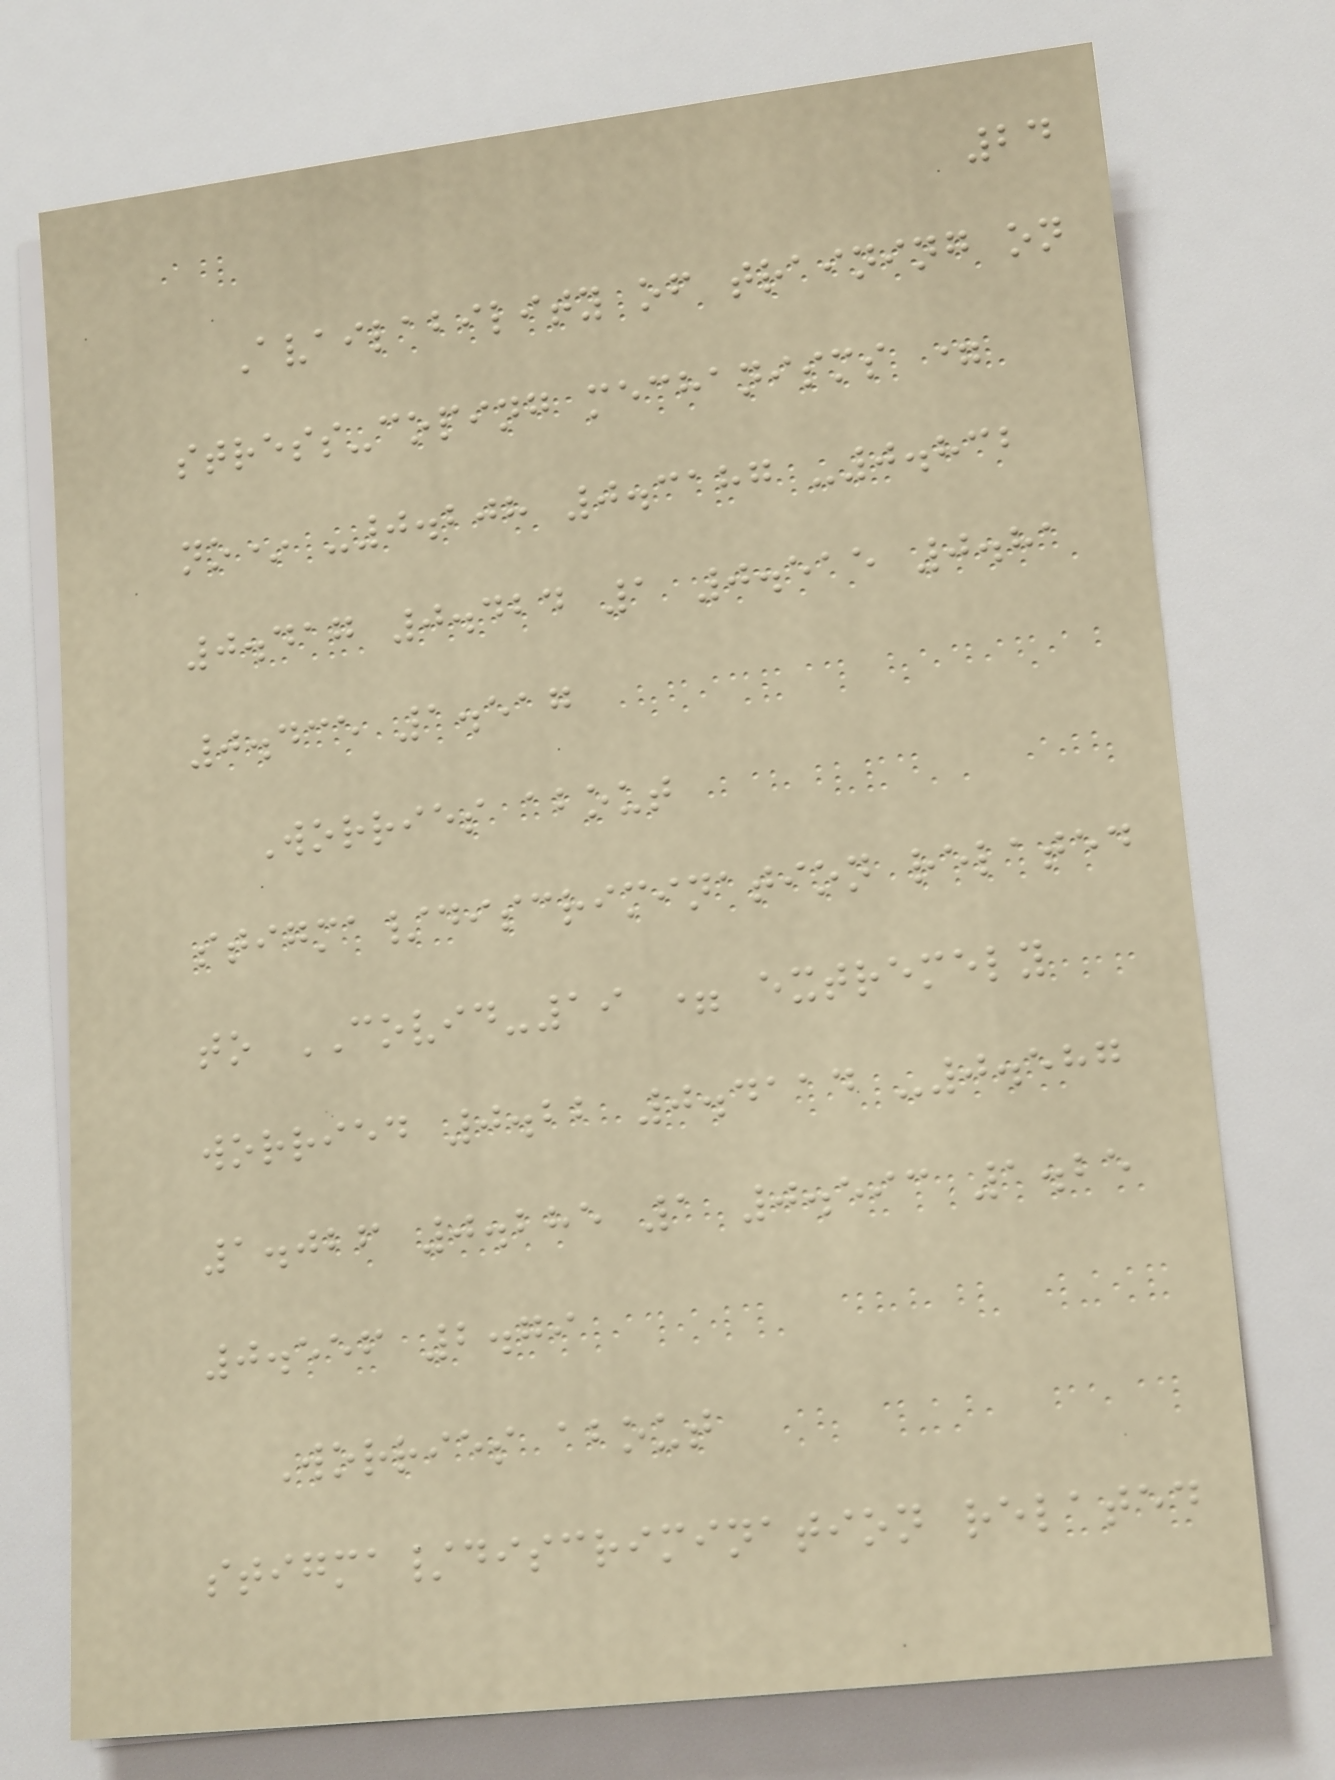24
Availability of training on
stress-coping mechanisms =
no* -0.208 0.3187 -0.832
0.417 0.424 1 0.515 0.81
0.435 1.517
Worries about
stigma/discrimination related
to COVID-19 = extremely
worried 0.22 0.4114 -0.587
1.026 0.285 1 0.593 1.25
0.556 2.79
Worries about
stigma/discrimination related
